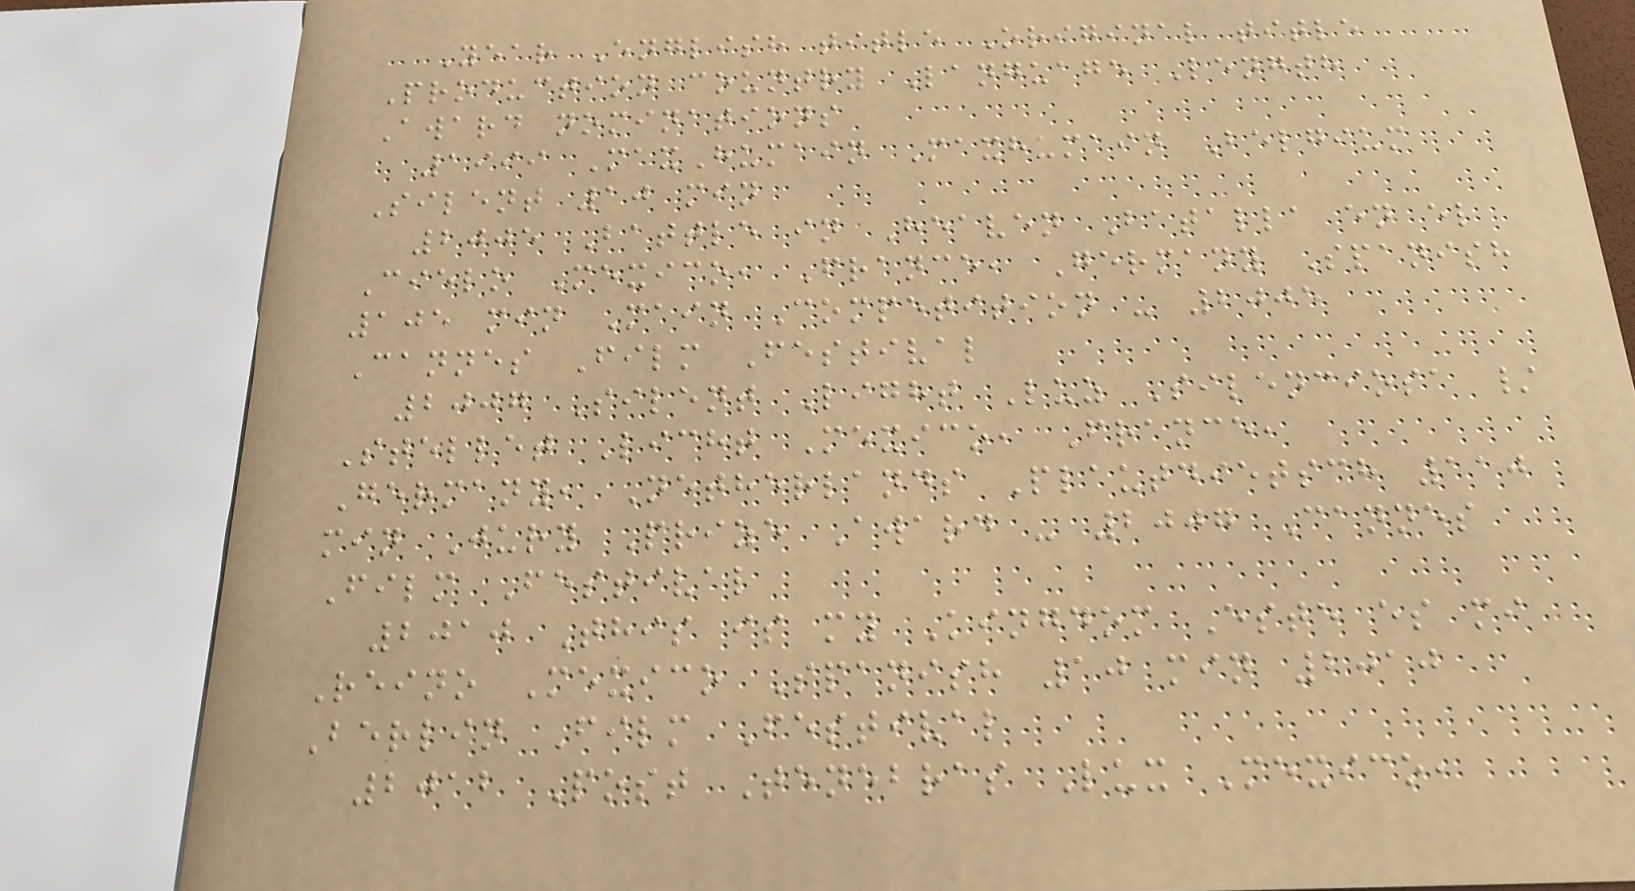Year English title Original title
Production country Language Length
Award nominations
1999 MaxHumain Maxhumain Belgium
Silent 10 min
2005 Battle in Heaven Batalla en el
Cielo Mexico, France, Germany Spanish
105 min Main Competition - 2005
Cannes Film Festival
2007 Silent Light Luz Silenciosa /
Stellet Licht Mexico, France,
Germany, Netherlands Plautdietsch 110
min Jury Prize Award - 2007 Cannes
Film Festival
2010 This is my Kingdom Este es mi
Reino Mexico Spanish 10 min 2010
Berlin Film Festival
2012 Post Tenebras Lux Mexico,
